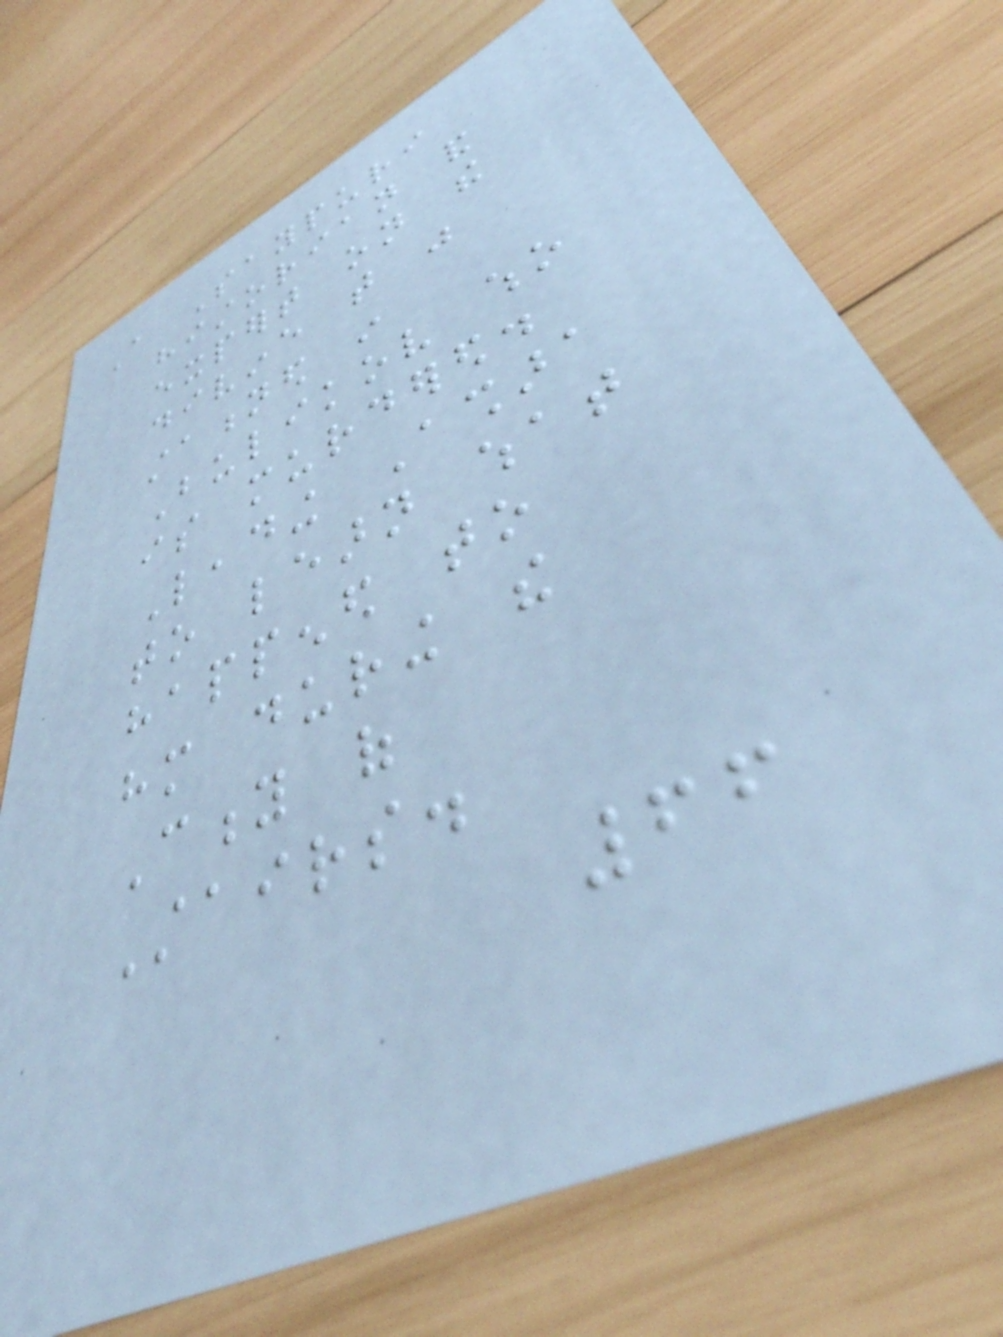A Saypuri
historian and
expert on the
divine that was
stationed in
Bulikov who
is murdered.
Leading Ashara
to learn what
happened to
him during the
City of
Stairs.
66
